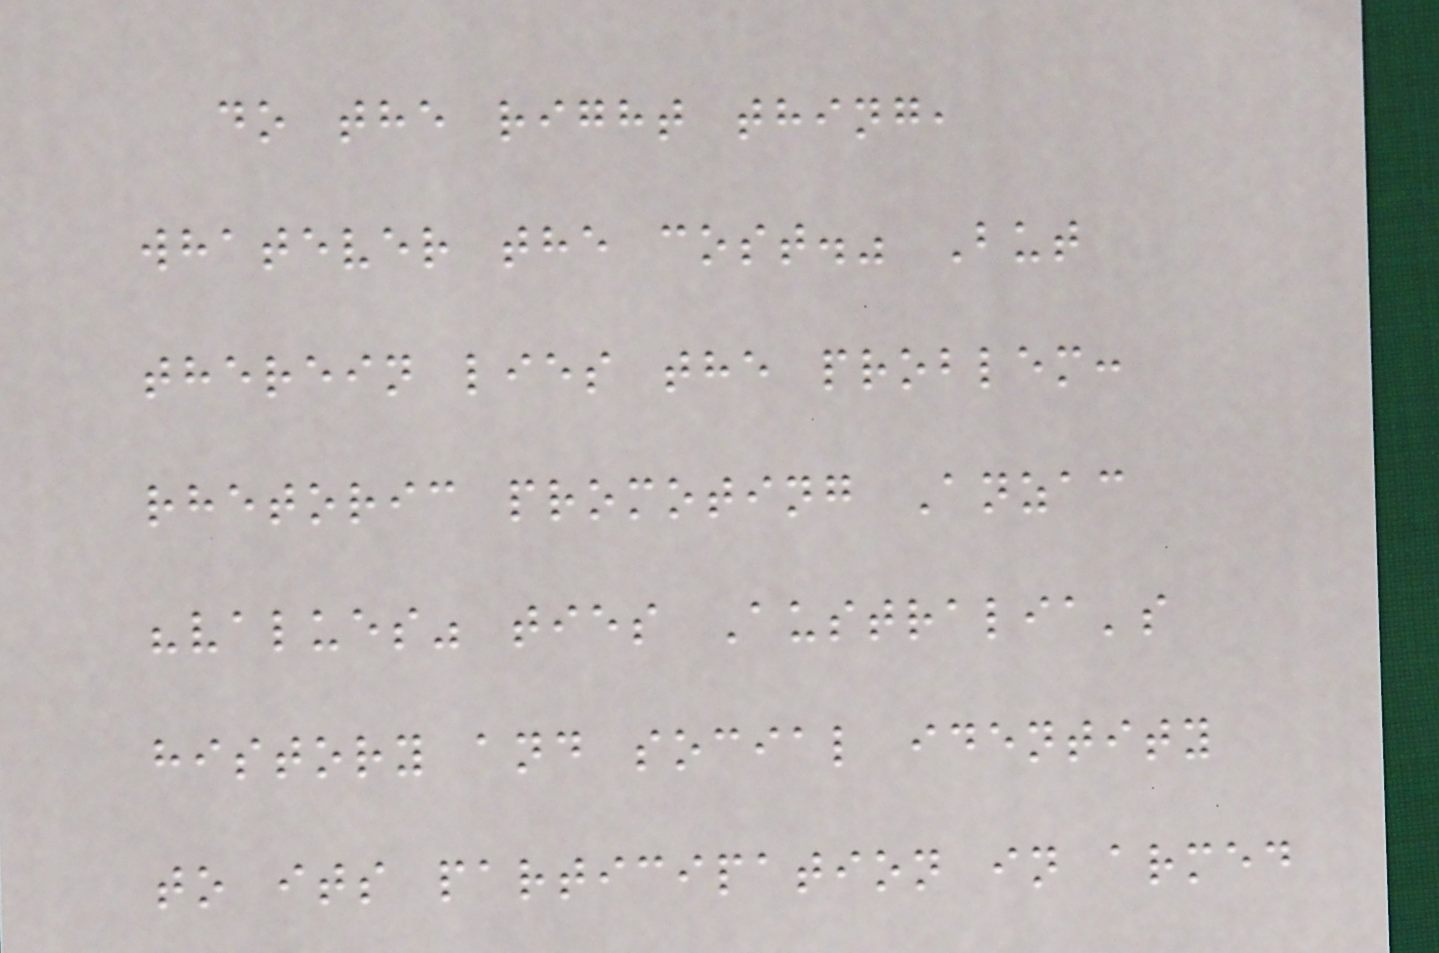do the right thing,
whatever the cost." But
therein lies the problem:
rhetoric promoting Anzac
"values" ties Australia's
history and social identity
to its participation in armed
